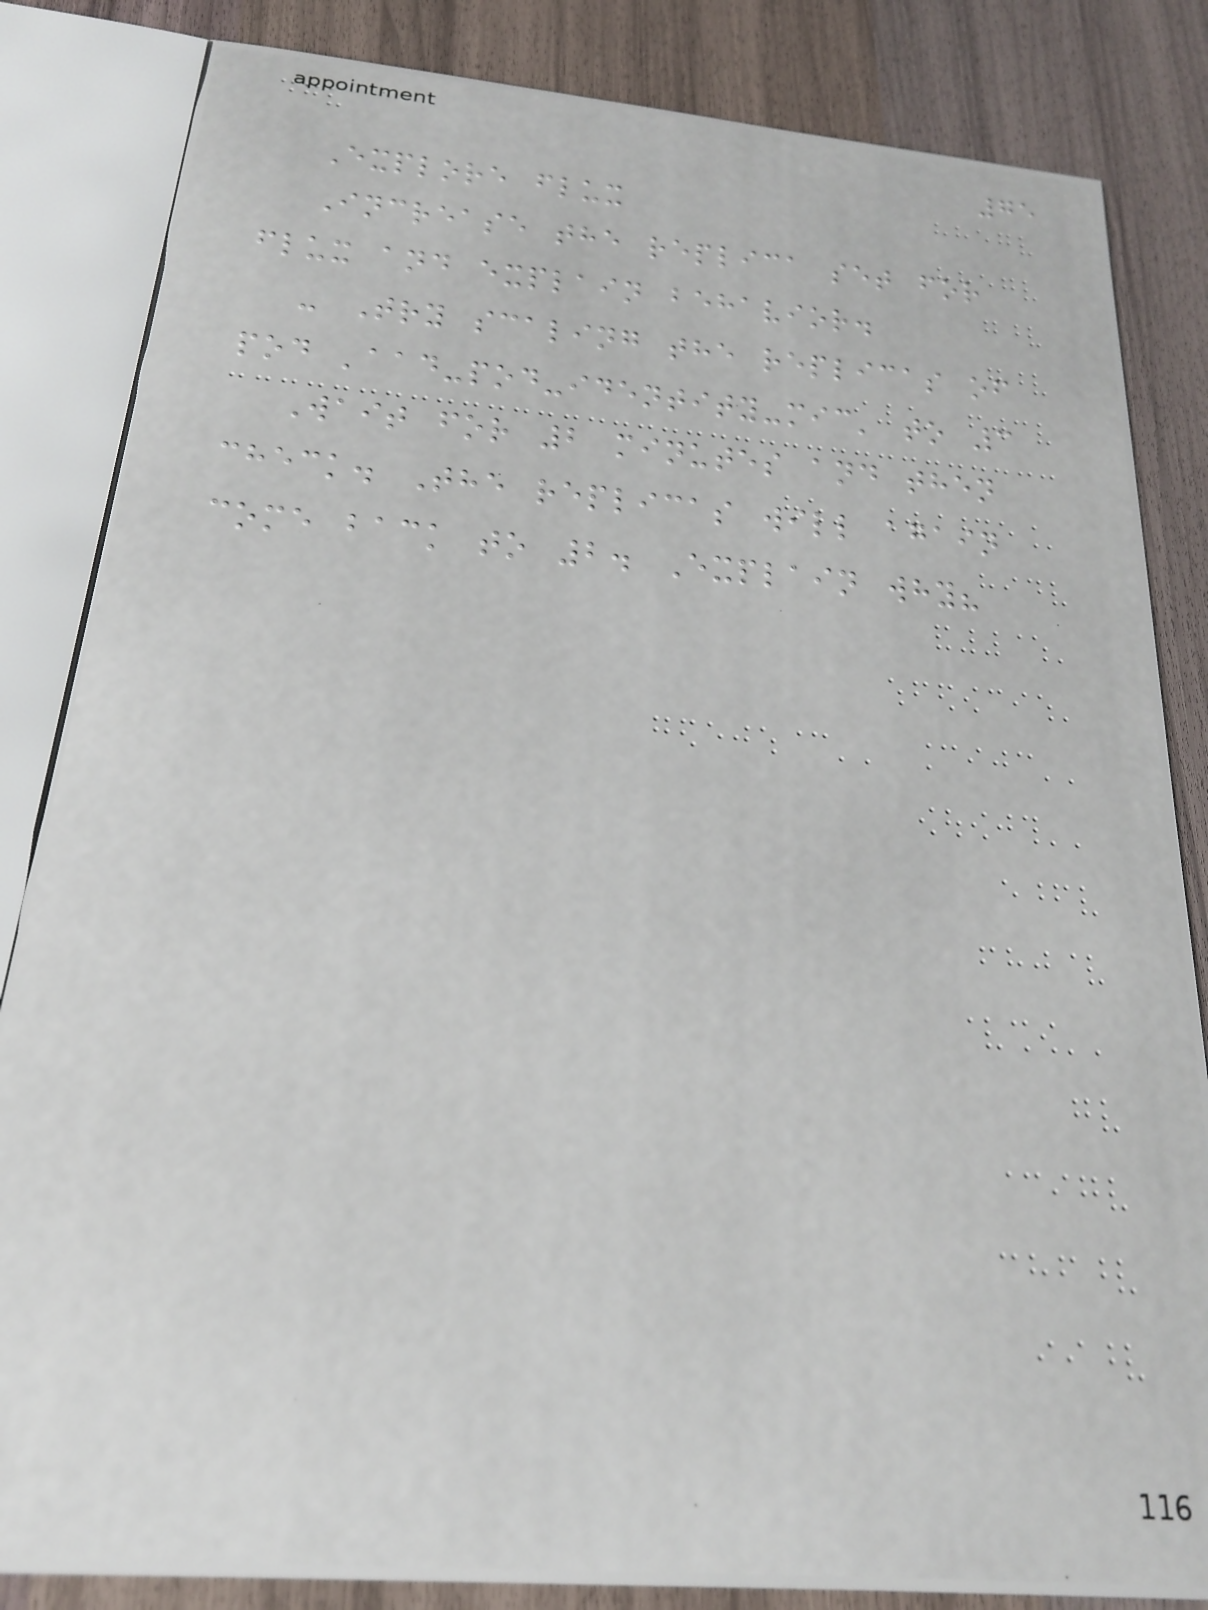75
Explore flux
Increase the replica set for
flux and explain behavior.
- Try scaling the replicas of
pod 'aad-pod-identity-mic' to 3
Wait for 2 minutes and then
check. The replicas will again
come back to 2. Explain why?
